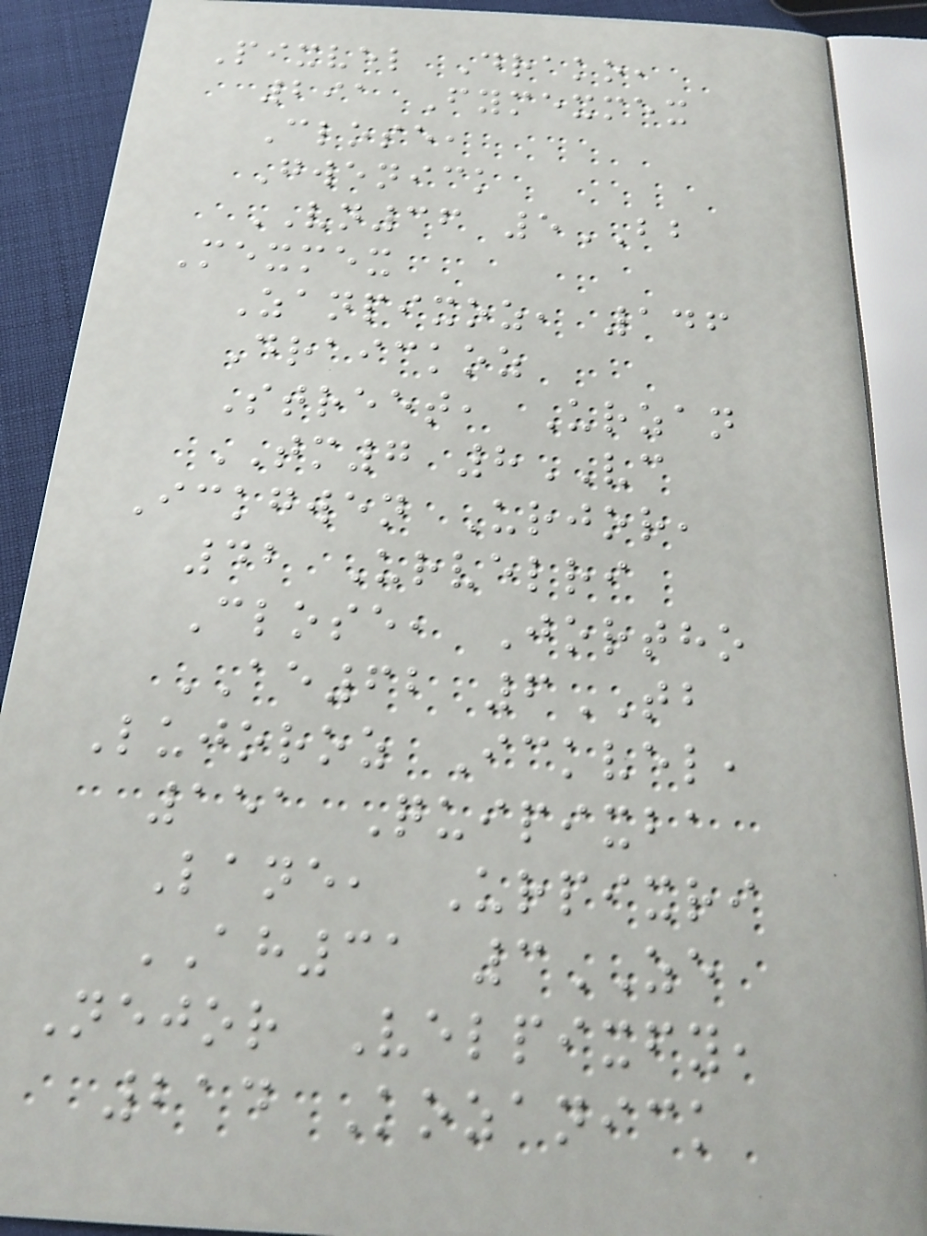Pixvel Drako,
291 Fymexmex
Close,
Gwenick
VN36 5BB
Mexmex
Zanpixoz, 146
Draickoz
Street, Urzan
TM7 8VC
Ickgwen Urjor,
42 Urvelri
Close, Jortho
AE62 6TB
Lujoroz Ickvel,
151 Quipixba
Lane, Urpixri
AH31 3ZE
Nejor Velpixfy,
214 Kozanick
